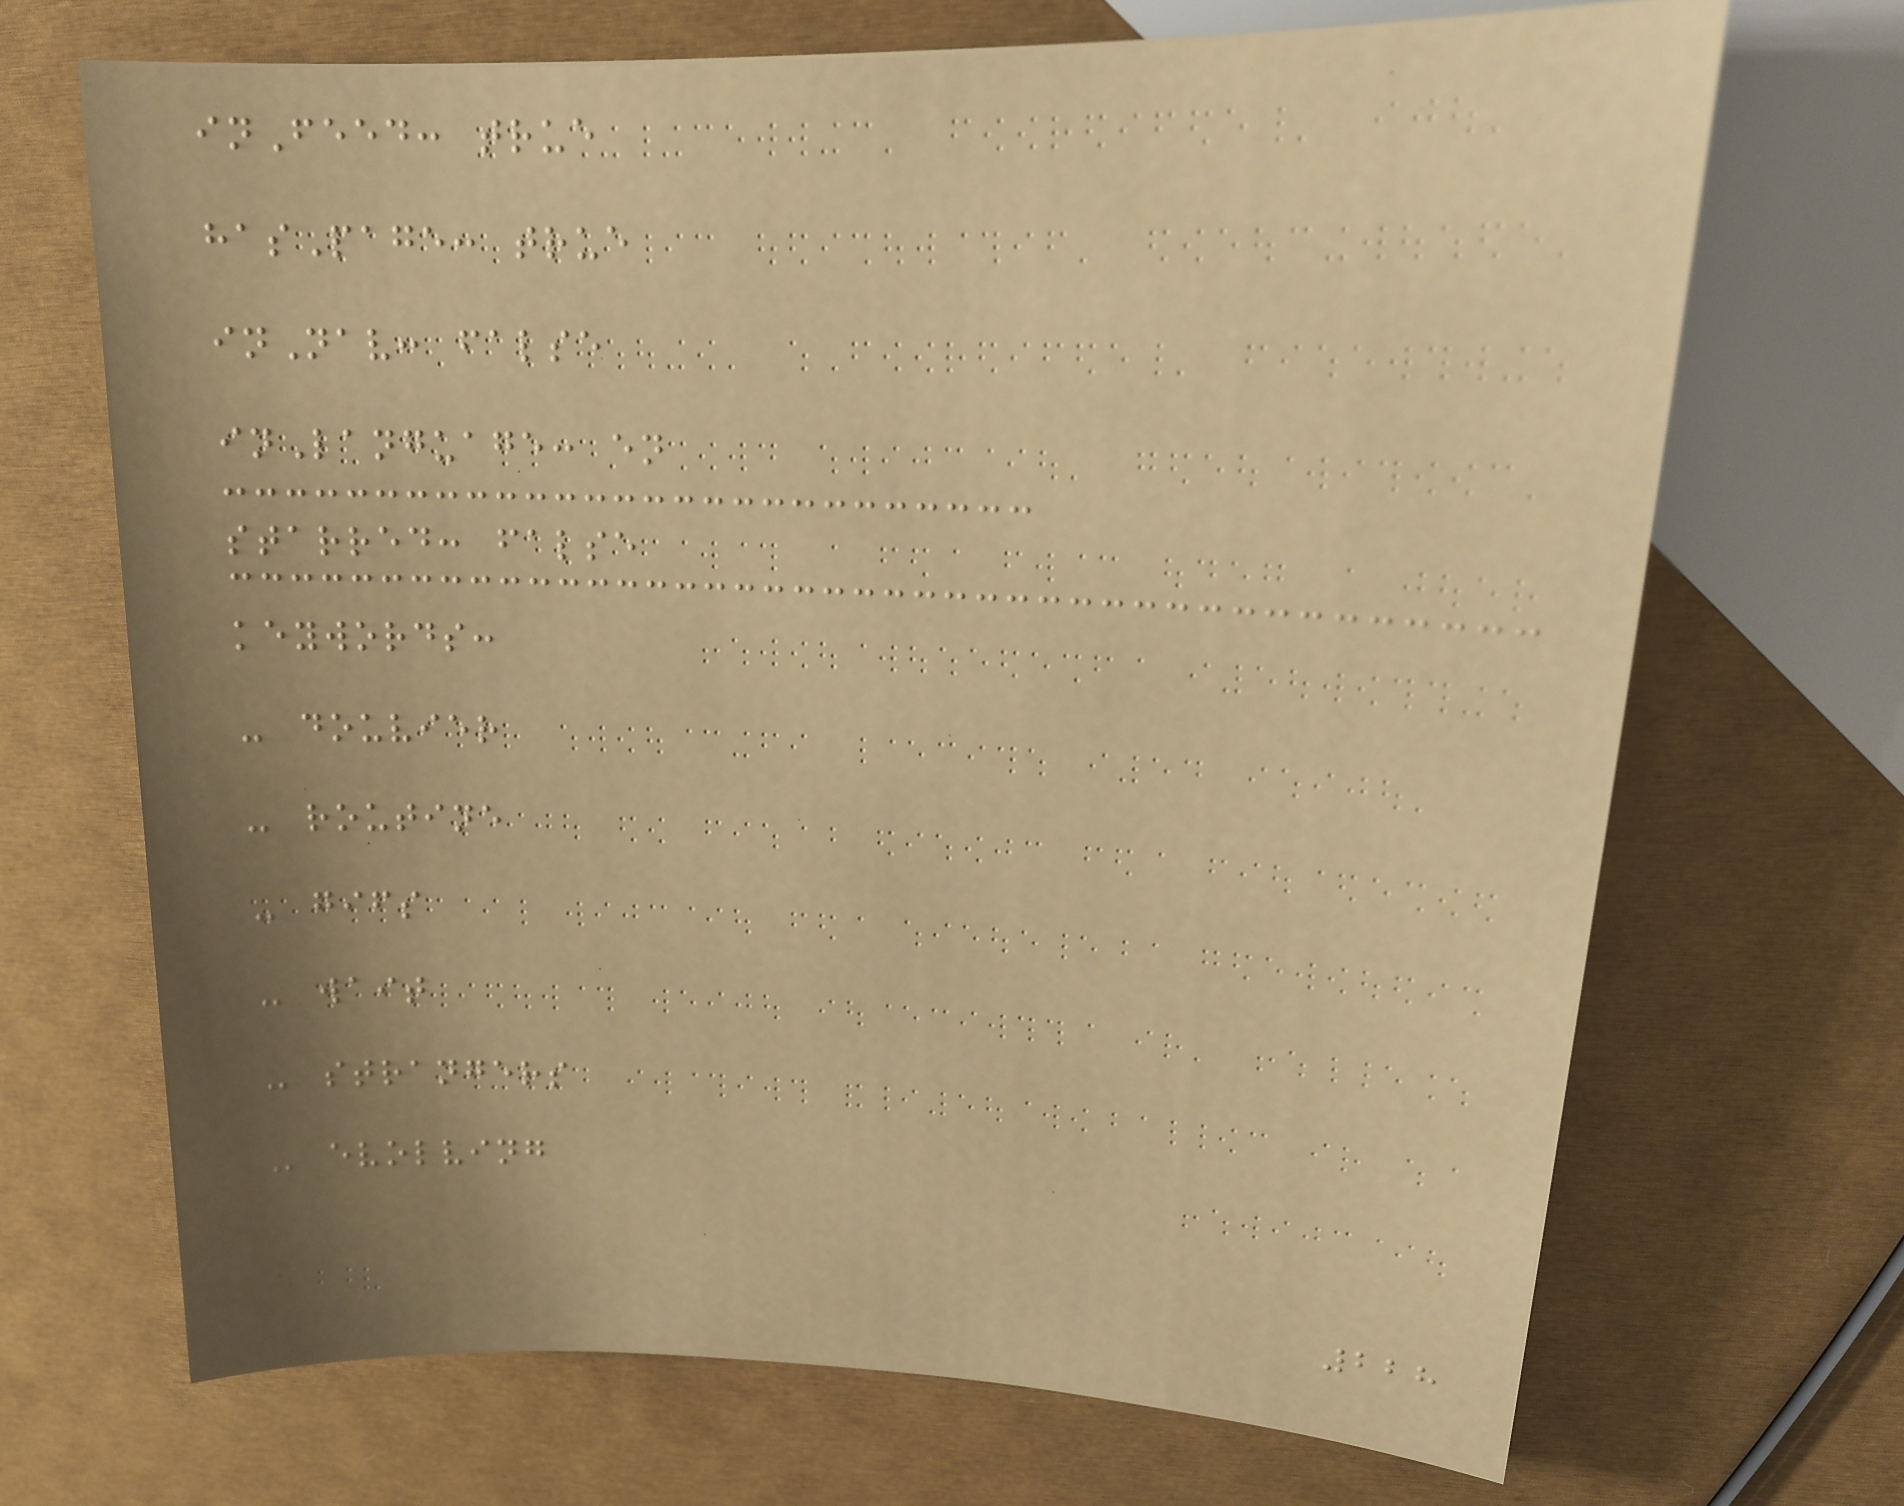inFeed: true
hasPage: true
inNav: false
inLanguage: en
starred: false
keywords:
- douvier
- routine
- gifs
- wait
- strangers
- evolving
228
